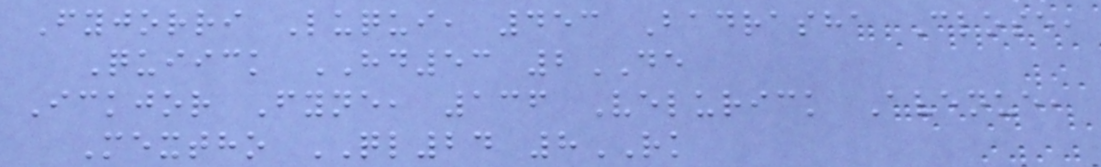Fyjorri Luqui, 453 Badrasha Close,
Quiick HD53 2DE
Ickjor Fyne, 136 Velurick Avenue,
Mextho QL24 8RK
